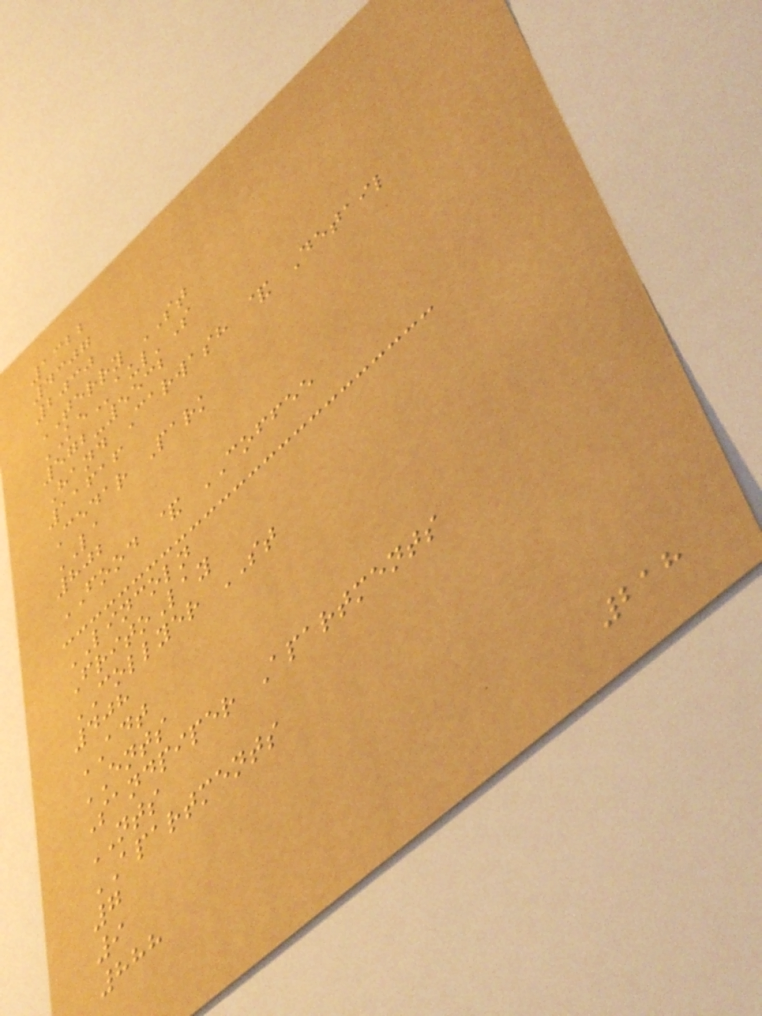1322
4307
2030
TERRY ST
KEaul'S
572-5532
Hand Carwash & Detail
11616
Cedar Park
LA
802
FOOD & COFFEE
LINCOLN
FritoLay
COLLYER ST
408
ADT
ENTS
Sandpiper Apartments
NTS
APARTMENTS
7
9
888
218
